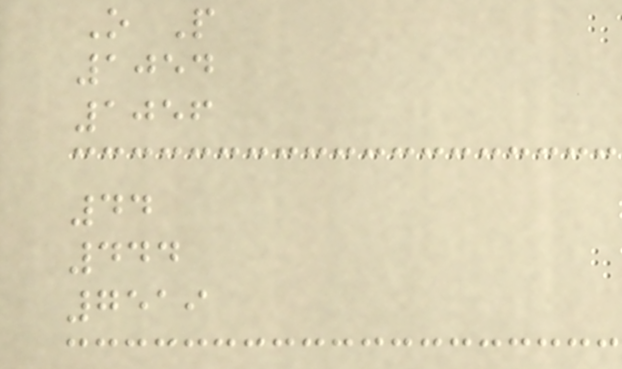O P
1054
1056
44
444
7519
